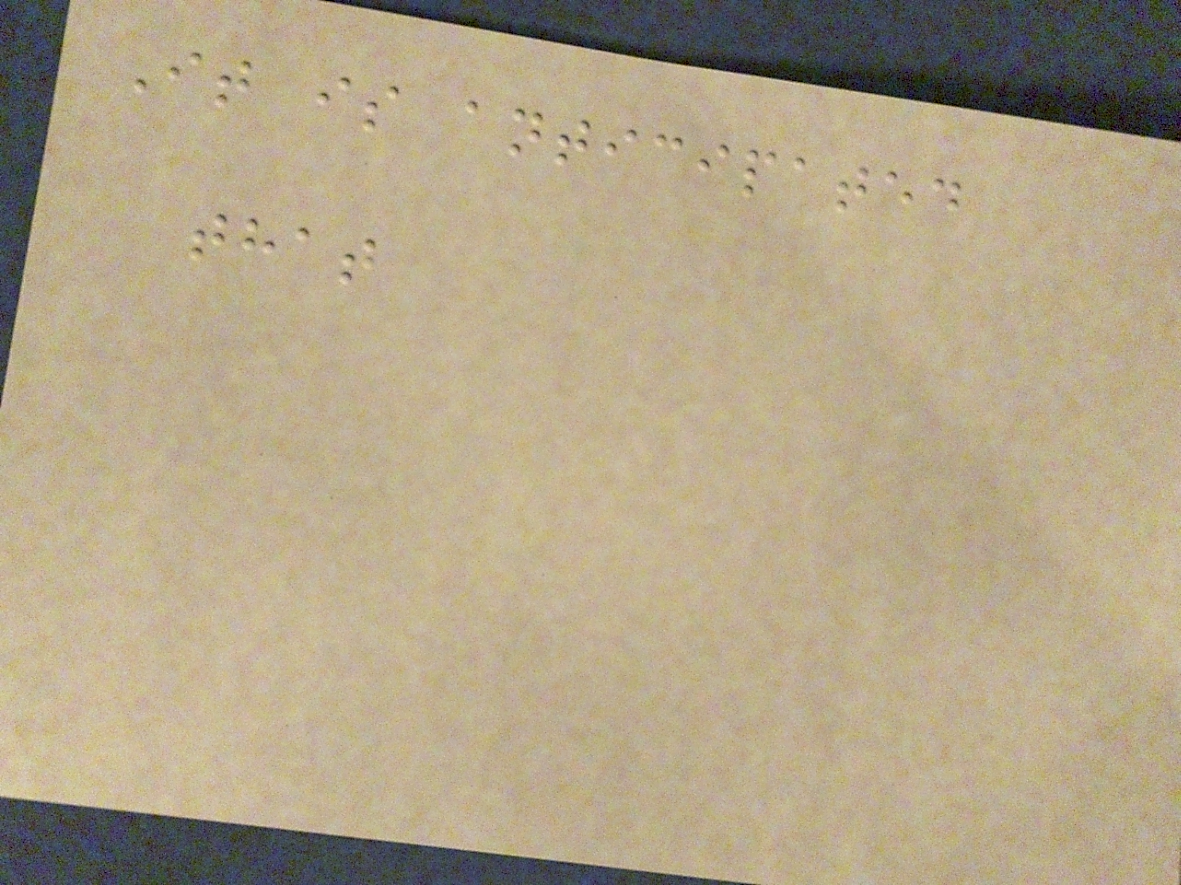It is anticipated
that
